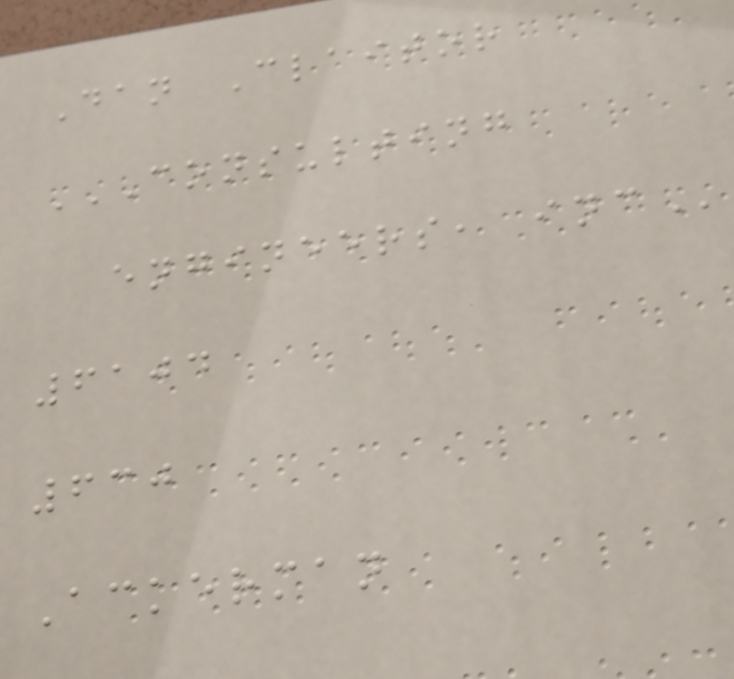Dan Claitor
CONSULTING
ENGINEERS, INC
6104
630
Ackerman
